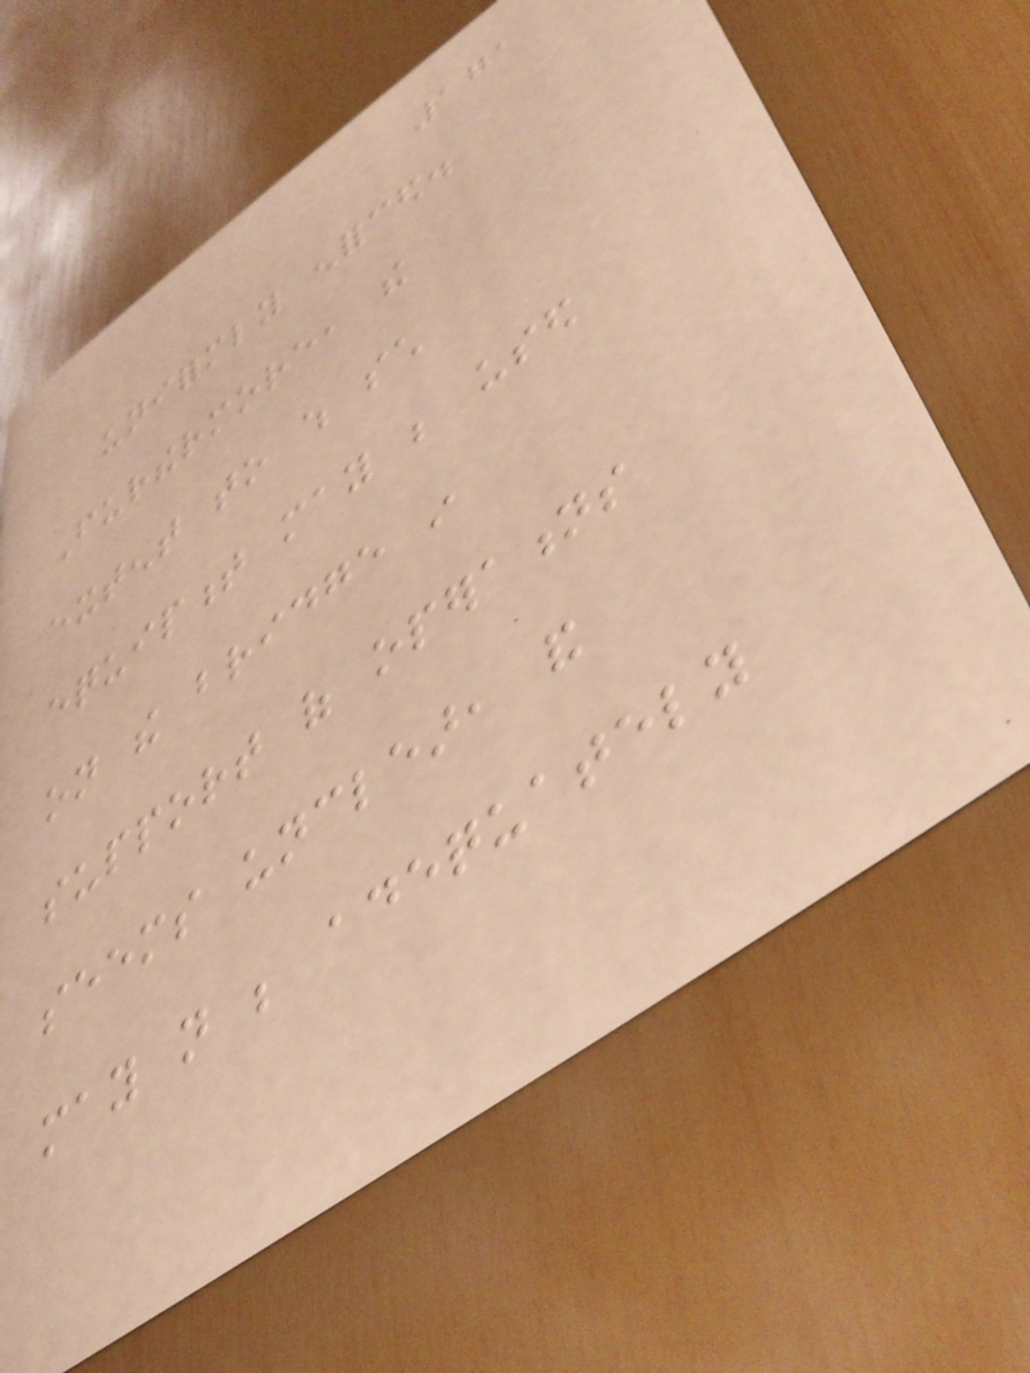171
uniformly enforced.
Furthermore, the
extent to which such
equipment may be used
on the bridge in
support of operations
seems unclear, and
may not be adequately
